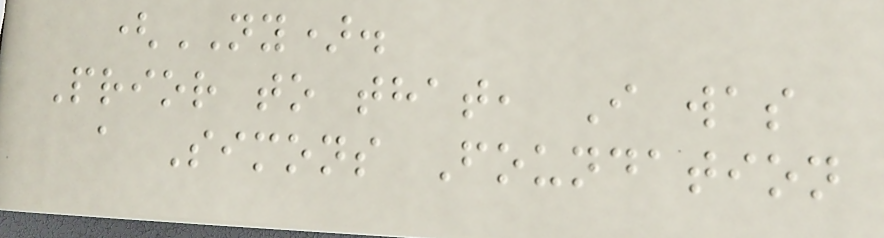(NY).
Prior to that, I was
a Simons Foundation
